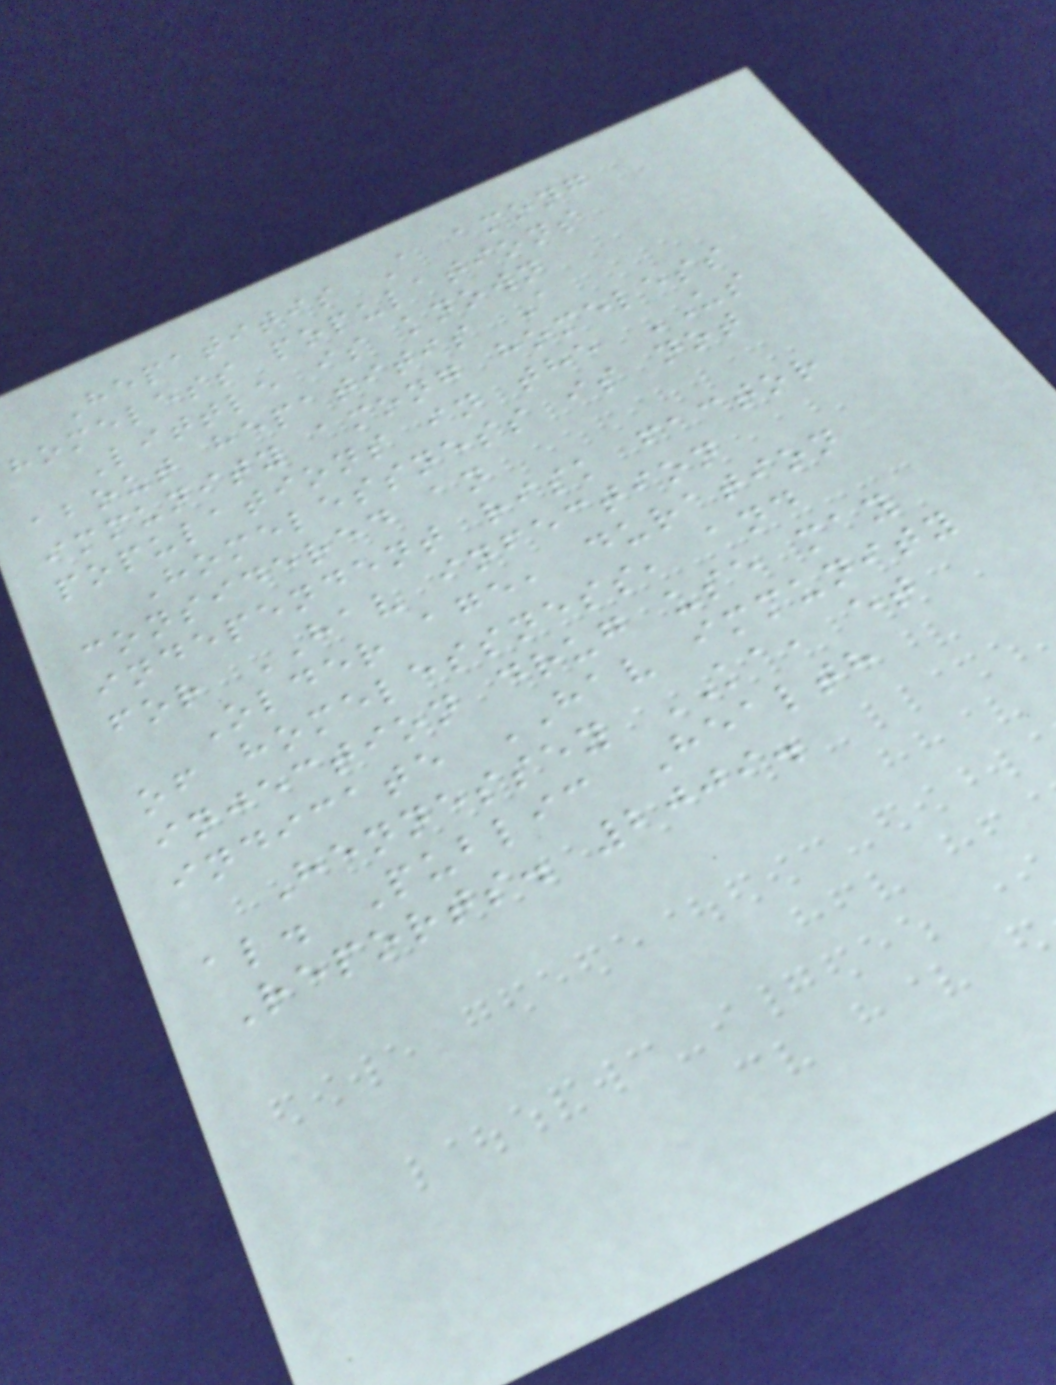Hepatitis A among
homeless populations
Little is known
about hepatitis A
immunity among homeless
populations in the US
Homelessness is not
considered an
independent risk factor
for HAV infection
Older age, duration
of homelessness, and
injection drug use may
indicate HAV immunity
Hennessey KA, et
al. Public Health
Reports. 2009.
